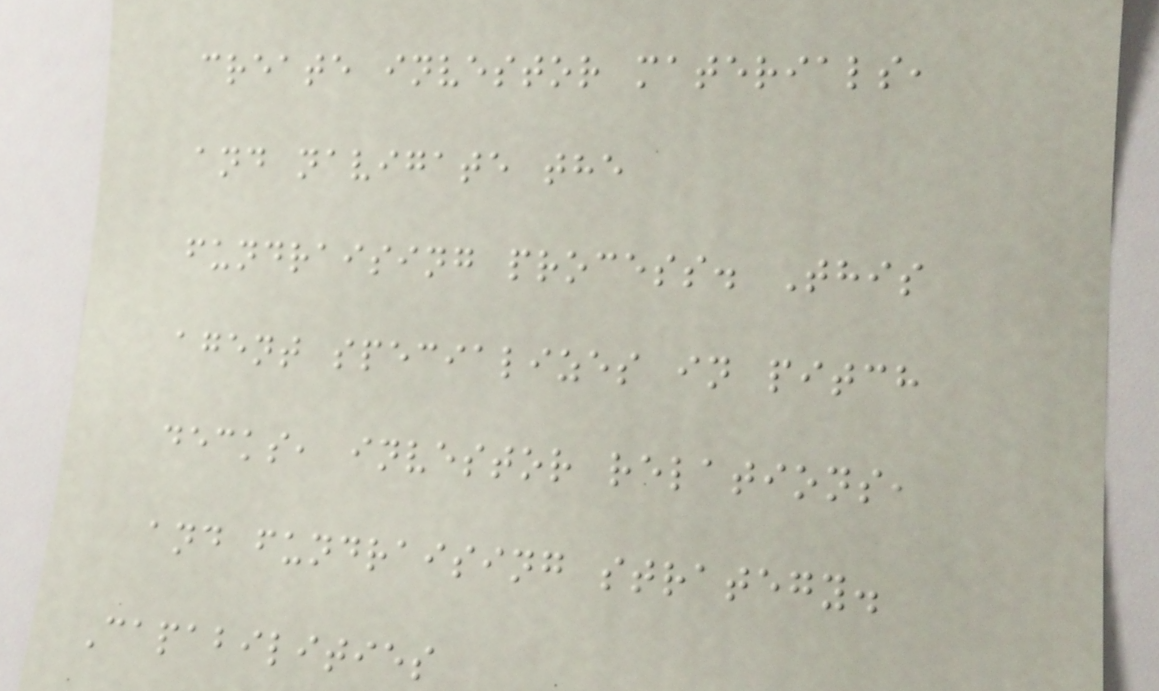create investor materials,
and navigate the
fundraising process. This
agent specializes in pitch
decks, investor relations,
and fundraising strategy.
Capabilities
